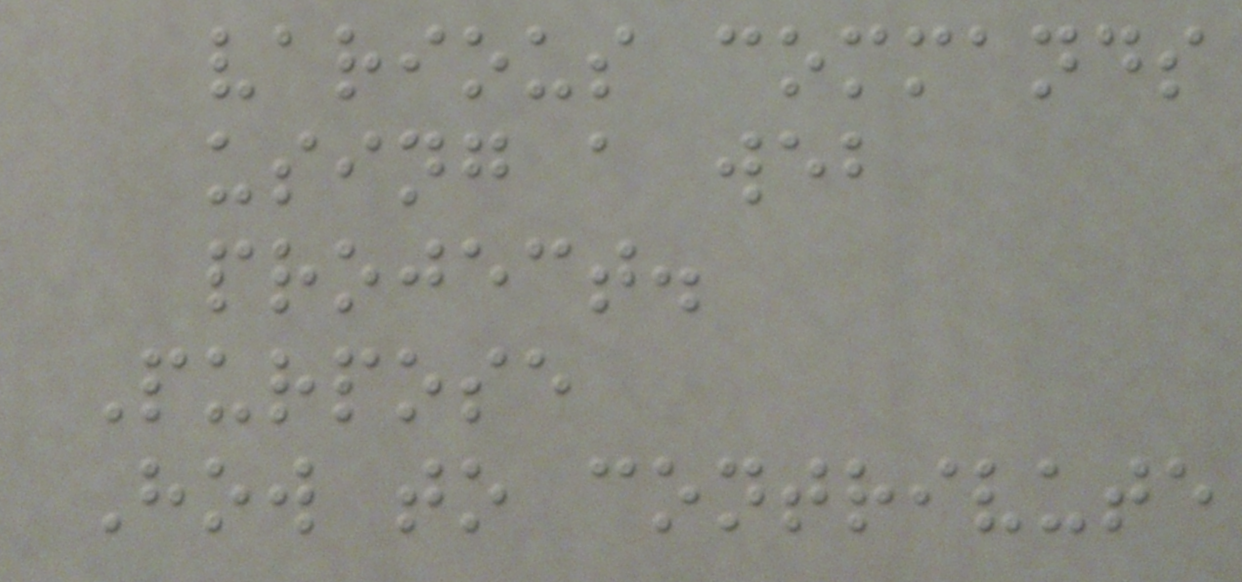various commands
using a web
project.
Purpose
How to contrivute
